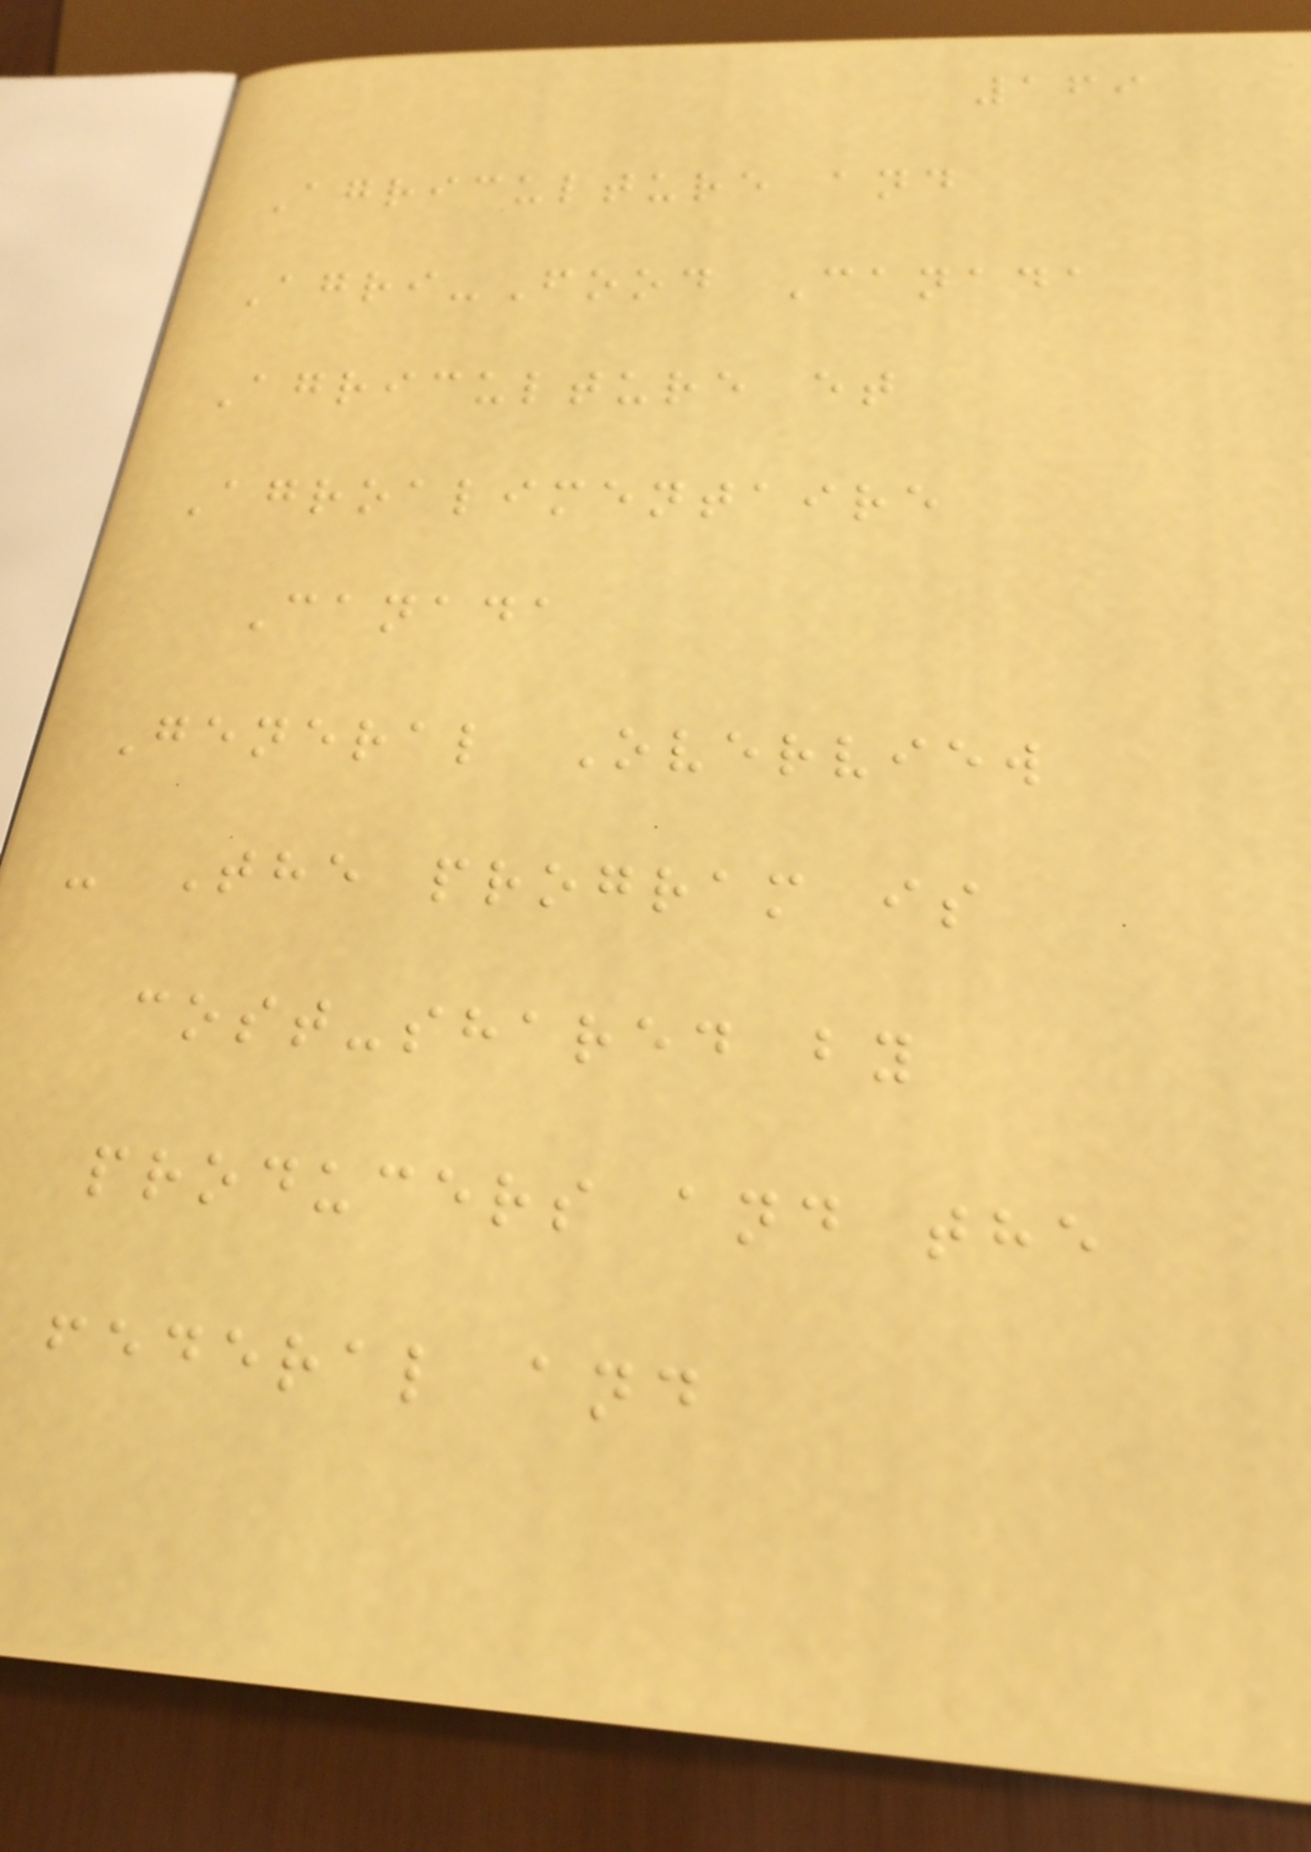169
Agriculture and
Agri-Food Canada
Agriculture et
Agroalimentaire
Canada
General Overview
- The program is
cost-shared by
producers and the
federal and
